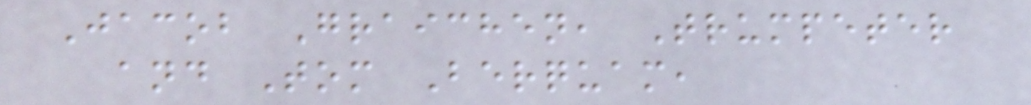Jacob Graichen, Trumpeter
and Tom Berquam,
